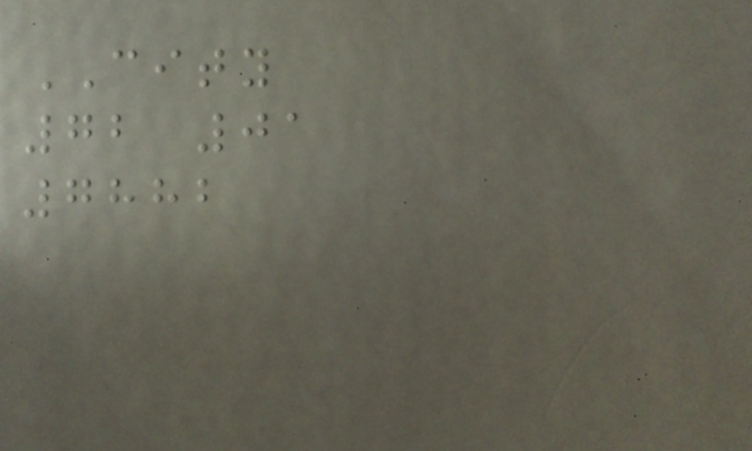CITY
72 01
7882
